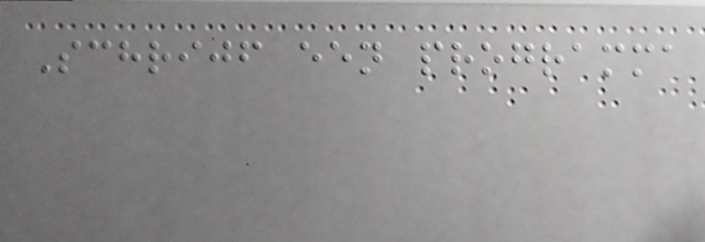Schrijf een programma
